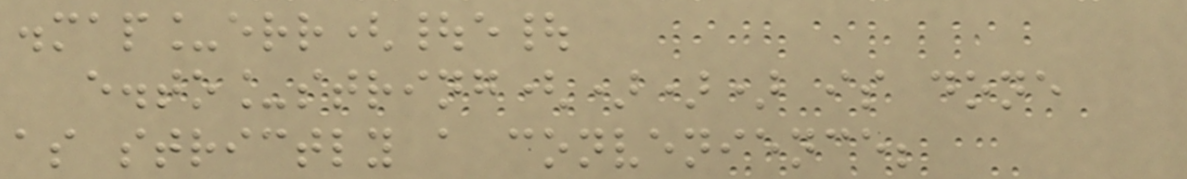.map_err(|e|
e.to_string())) is done
as strictly a convenience;
